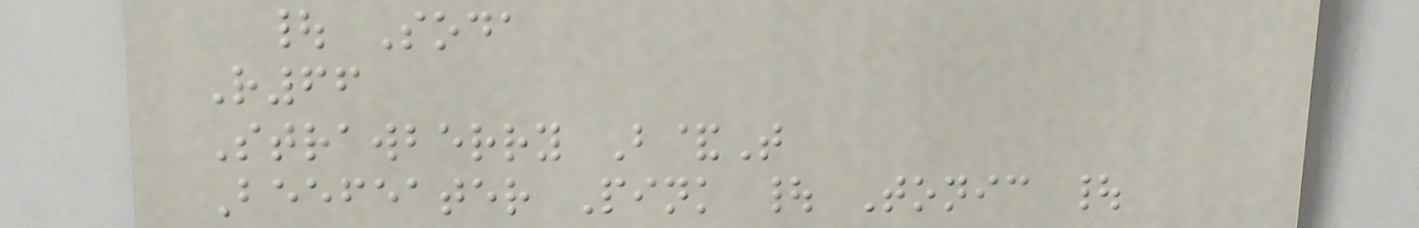| Soda
R66
Strawberry B&T
Beefeater Pink | Tonic |
